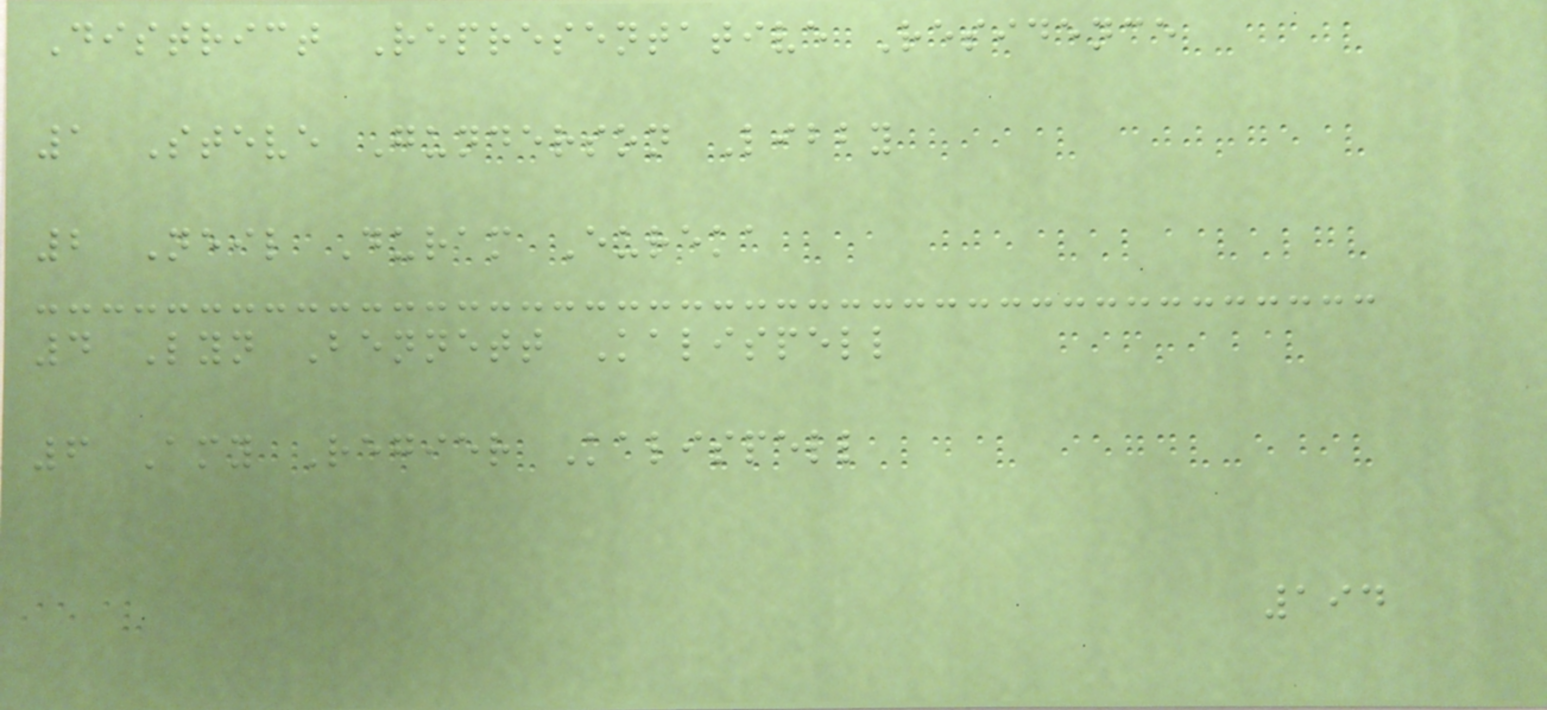District Representative Residence
1 Steve Gunderson Libby
2 Neil Duram Eureka
4 Lyn Bennett Kalispell
6 Amy Regier Kalispell
194
